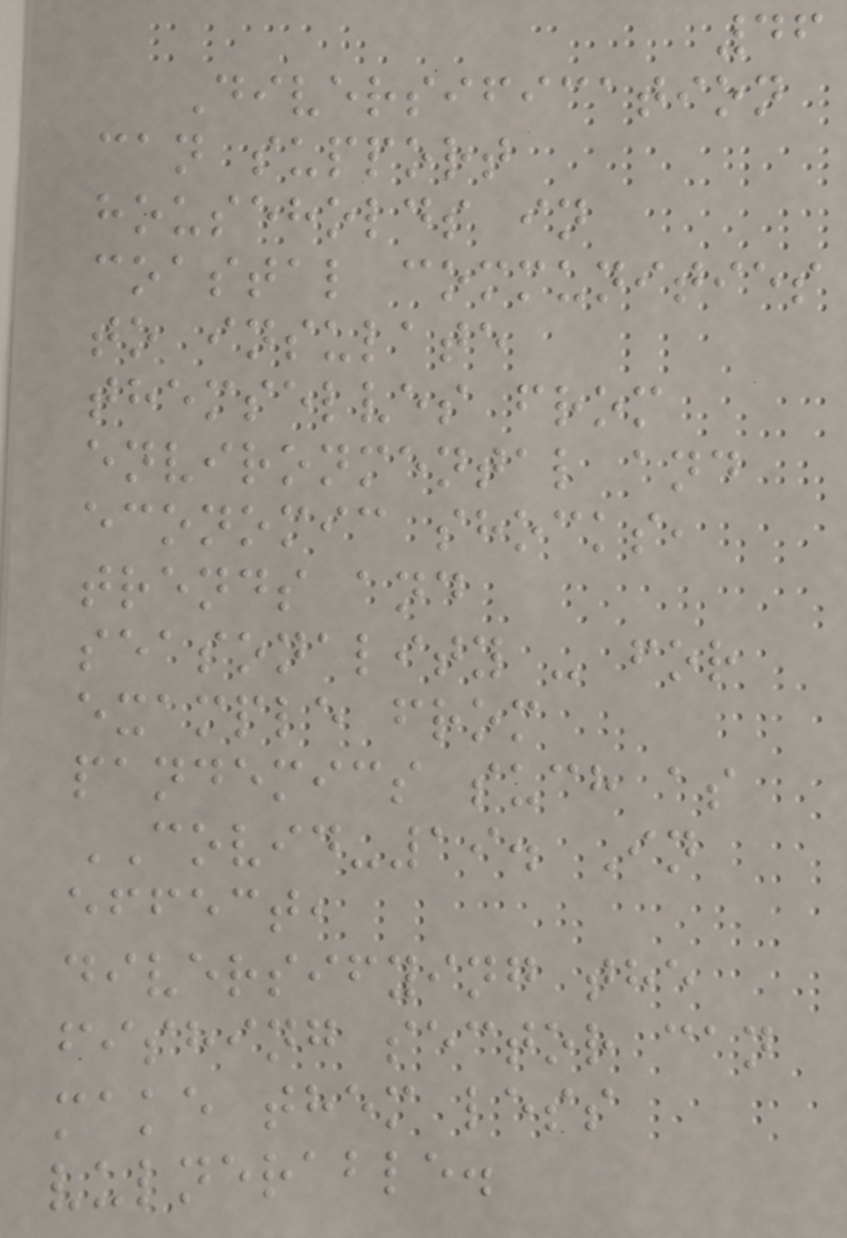46
Diversification
can support
households in
coastal communities
to insulate
themselves from
environmental and
economic shocks,
trends and
seasonality - for
example from
pandemics such as
COVID-19. In
effect,
diversifying the
fishing sector can
make them less
vulnerable.
